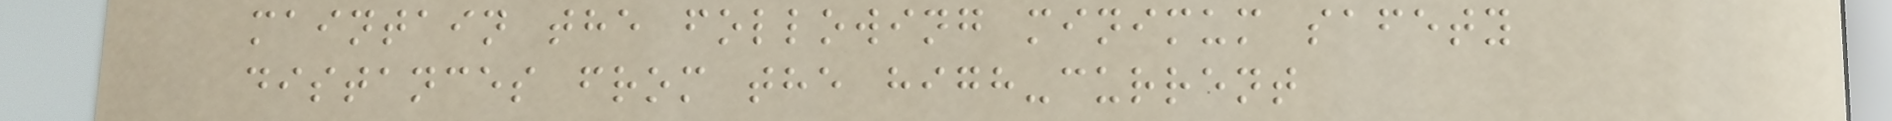maintain the following minimum safety
distances from the high-current
